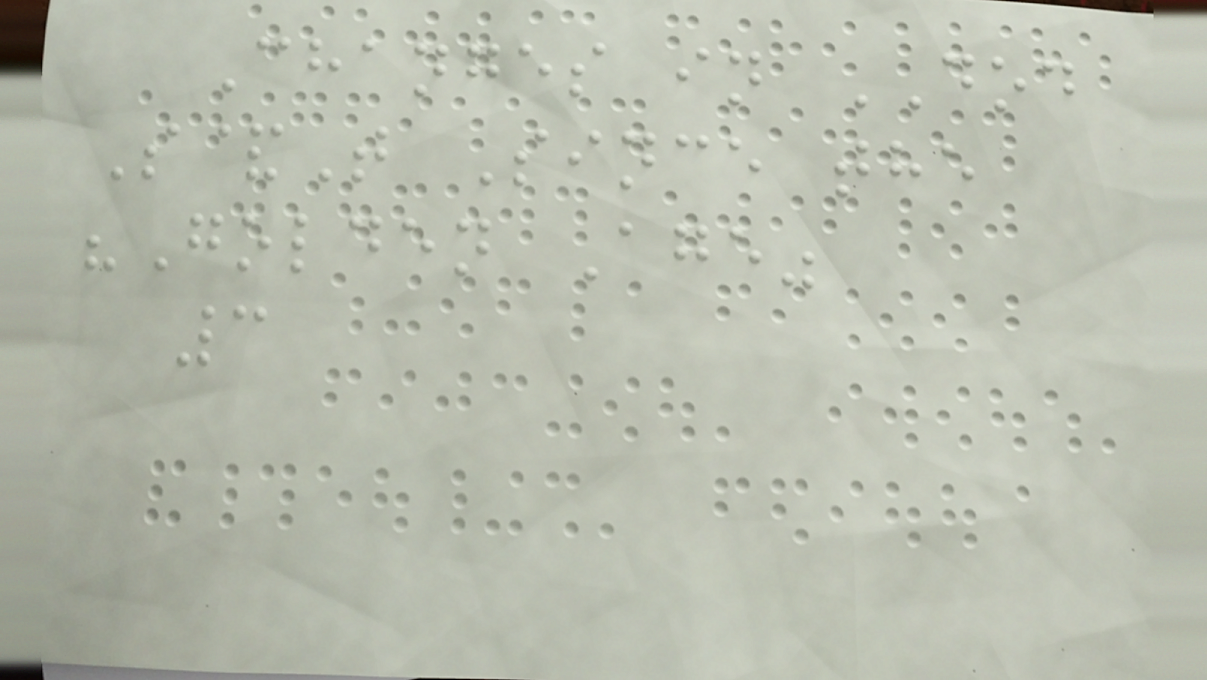Changes in DOD
S&T Since the
"Golden Age"
3
